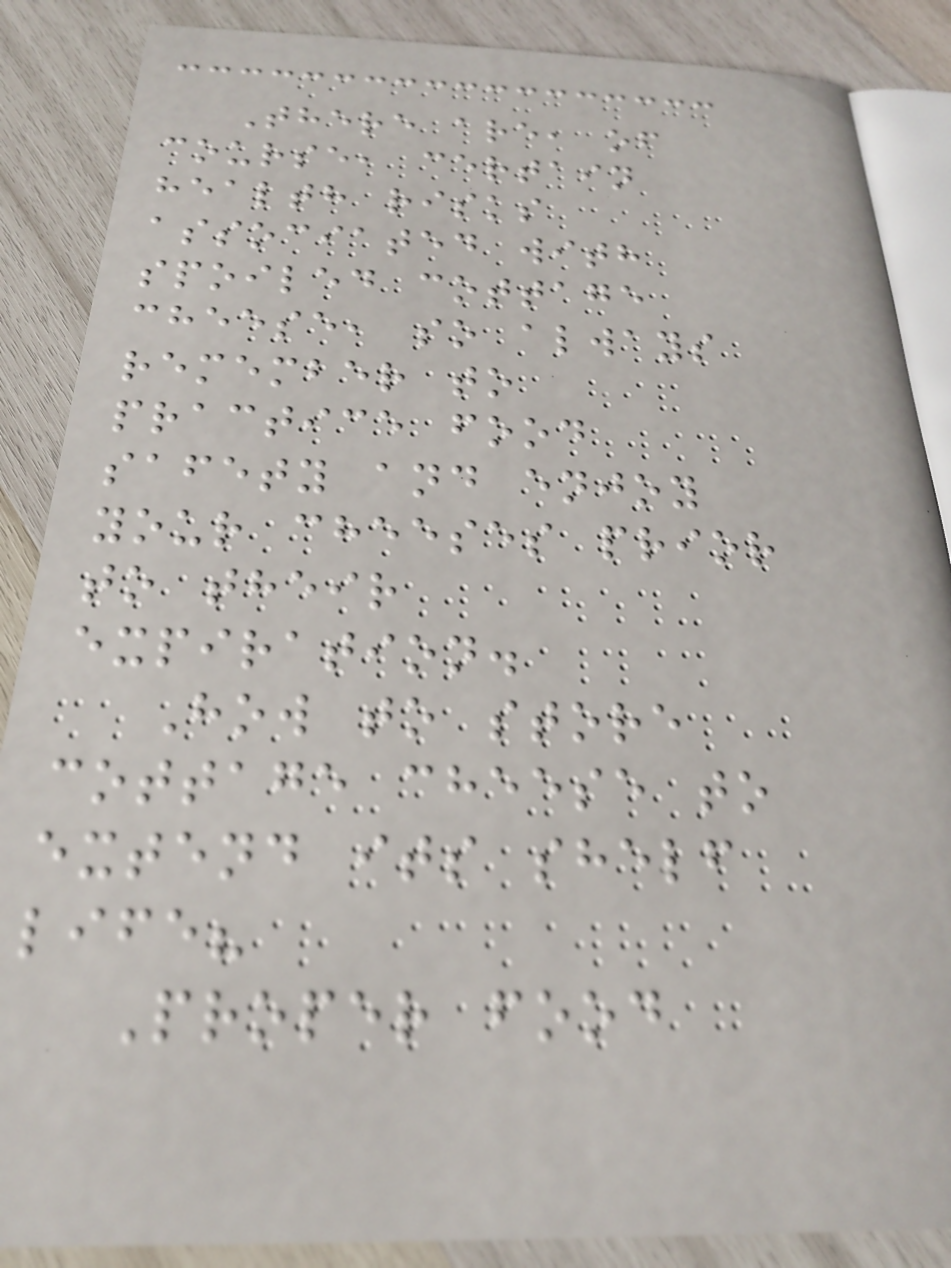There are, of
course, certain
health risks
associated with
spoiled cottage
cheese, so always
remember to
practice food
safety and enjoy
your cheeses prior
to their
expiration.
How to store
cottage cheese to
extend its shelf
life?
Proper food
